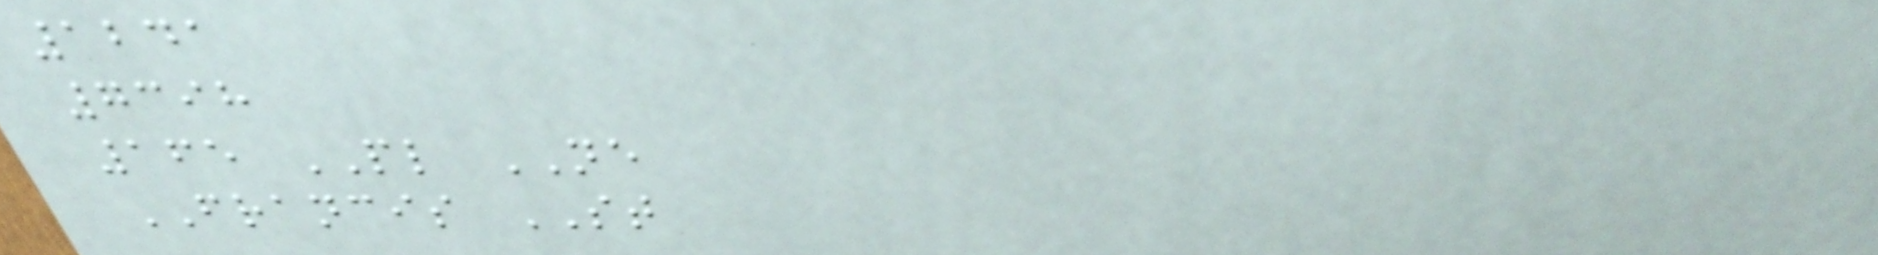1241
7398
165 PL NE
FRANCIS ST
